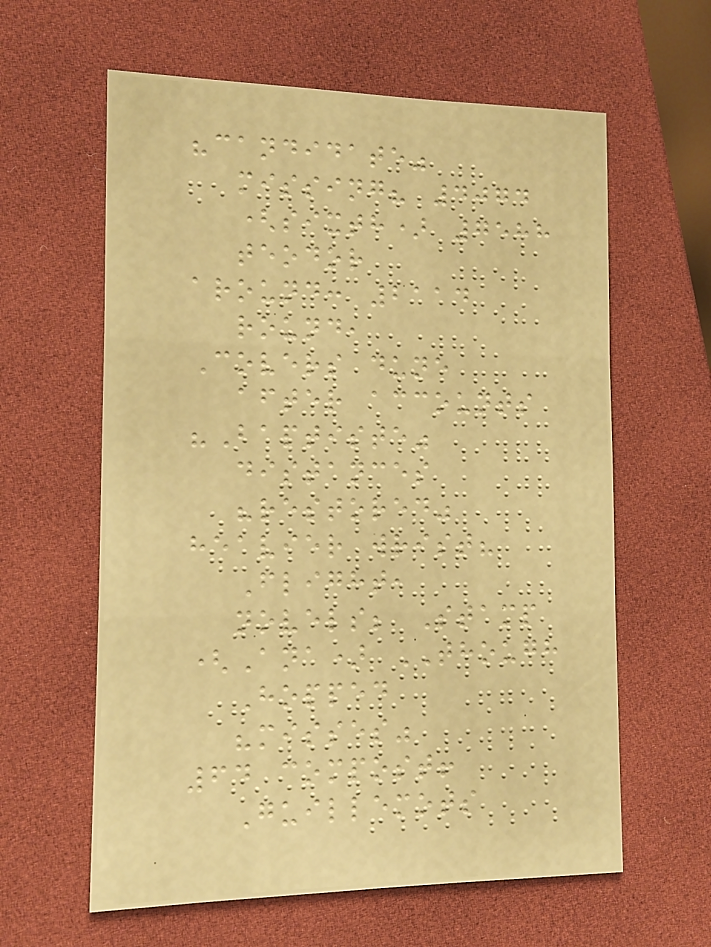"candidate"
missing? 4074
(sixth) 7588
teodor
around: 2114
round,
Covers dune
after accounts
"Baptiste"
distances
"restored"
heavier wrist?
Flight,
novels; Stamp
(Ana) THOUGH
Hopped
"misses"
64 compost!
Guillemots
